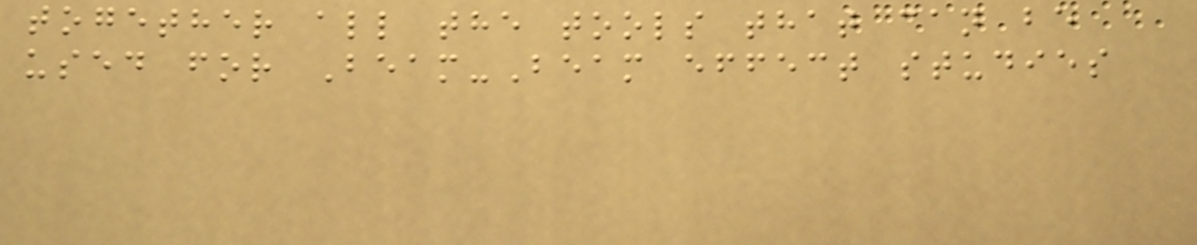together all the tools that can be
used for Beam-Beam effect studies
